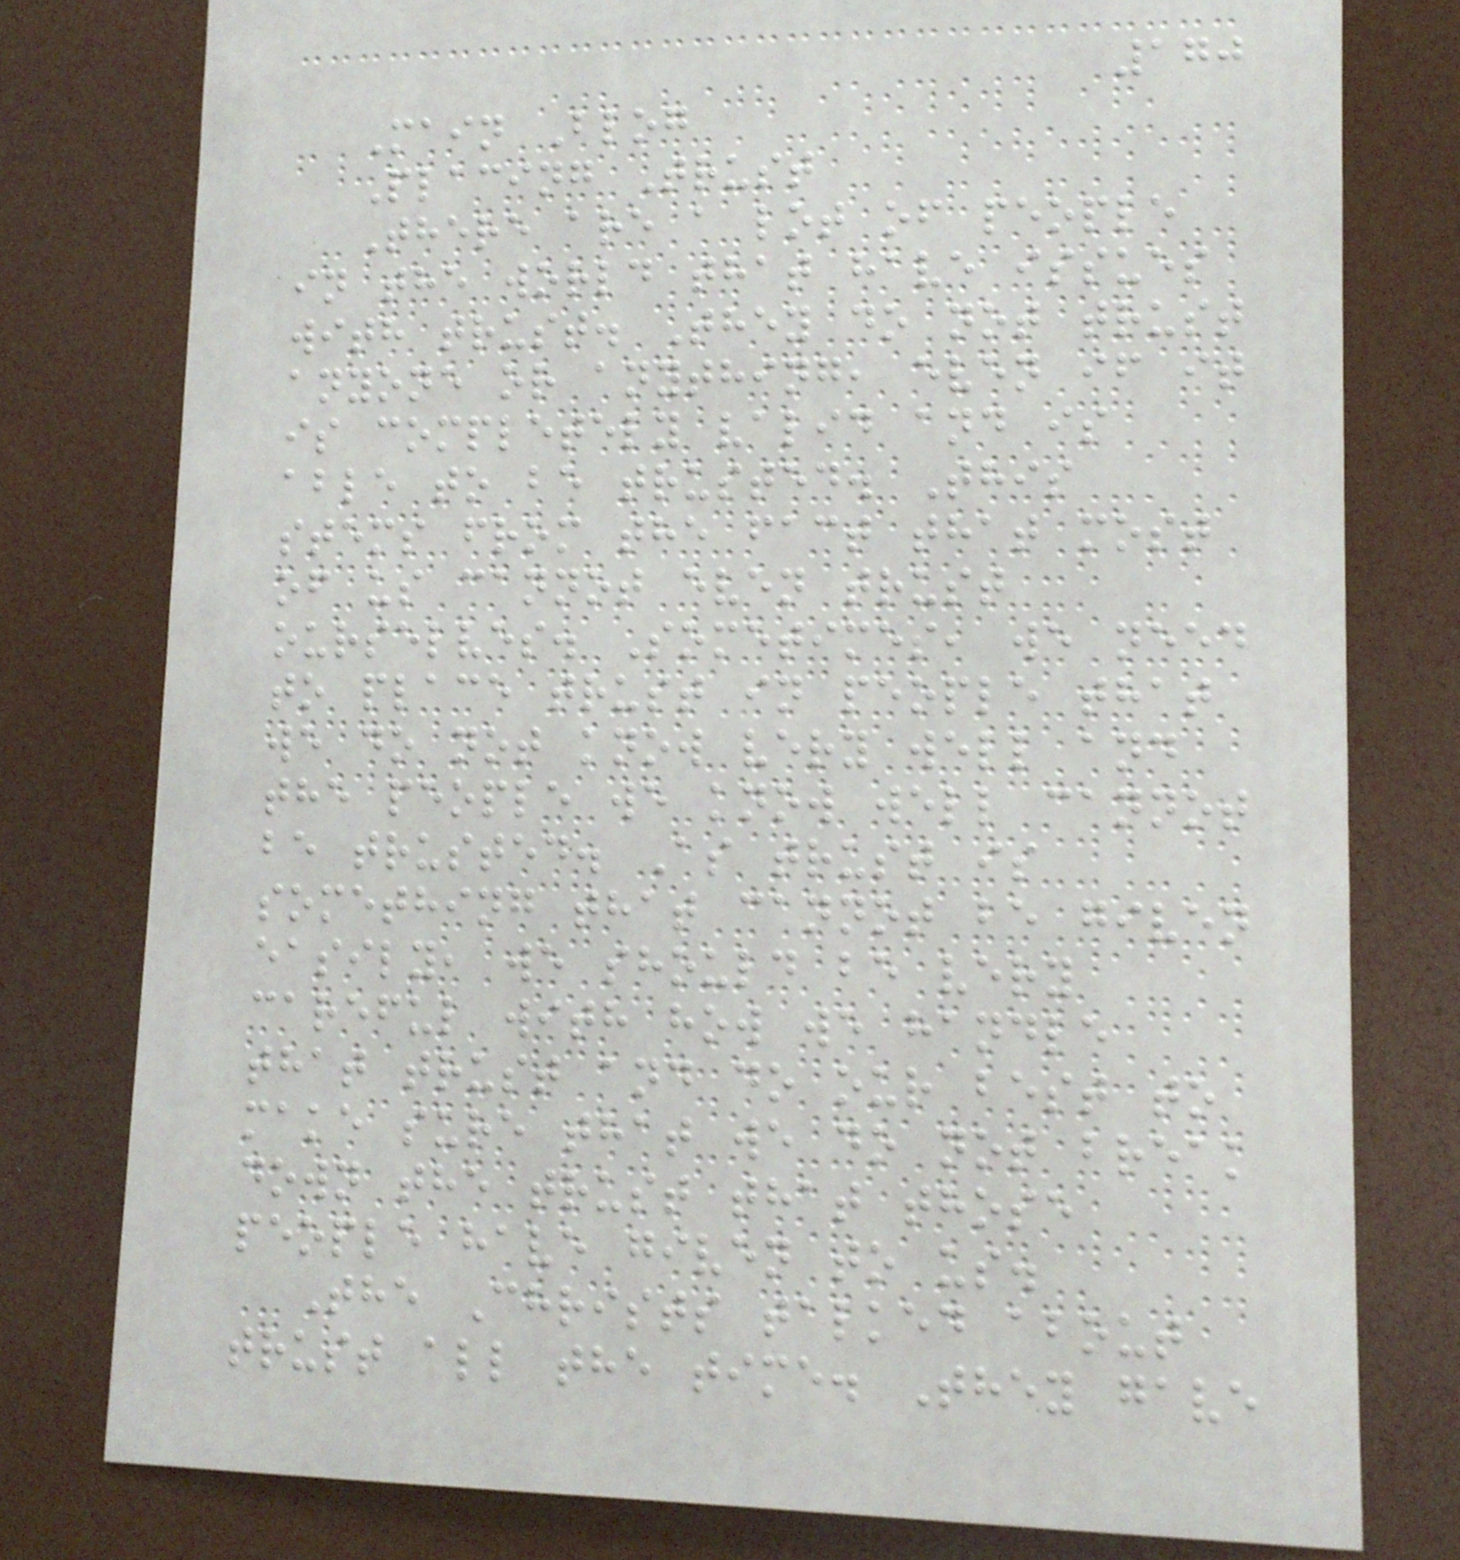170
Main Blog
Placing Trust
There are a lot of people
in the world that have issues
with trust. They do not trust
anyone or anything, even if it
is completely valid and is
able to be trusted. This
stems from the fact that most
of us cannot even trust
ourselves. Sometimes, we need
to place trust in people that
we do not know very well and
the people we know well cannot
be trusted. As trust is
something that cannot be given
easily, we should be very
careful with how we handle
that trust and do our best to
make sure that we do not break
down the trust that those
people have given to us.
The Christs talked about
trust all the time. They gave
